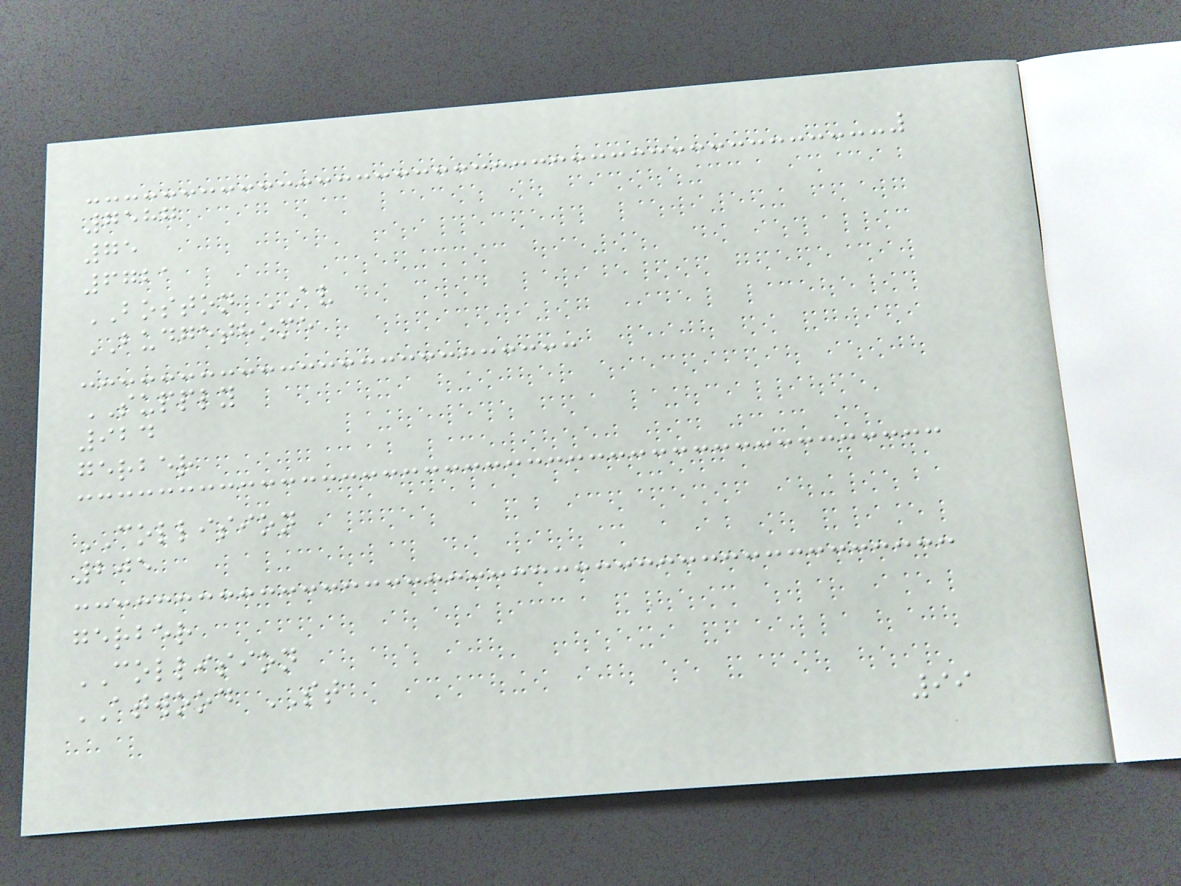7587
75
6721
BOSTON AV
BUDGETHOME
SUPPLY
924
gerber
COLLISION
205
gerber
COLLISION
ATWOOD ST
99
